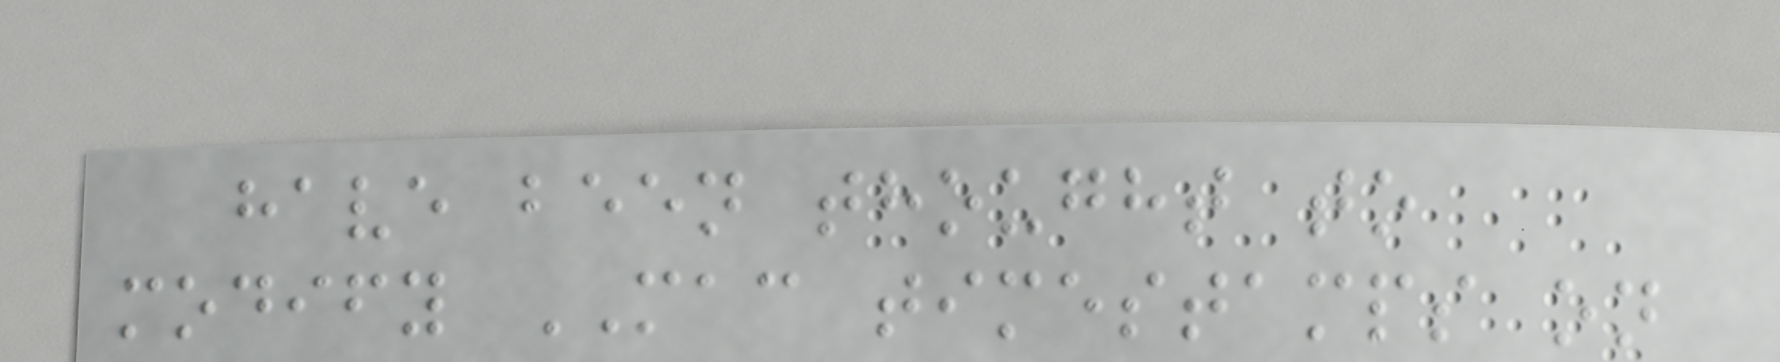have been thought to
modify MAC timestamps on
